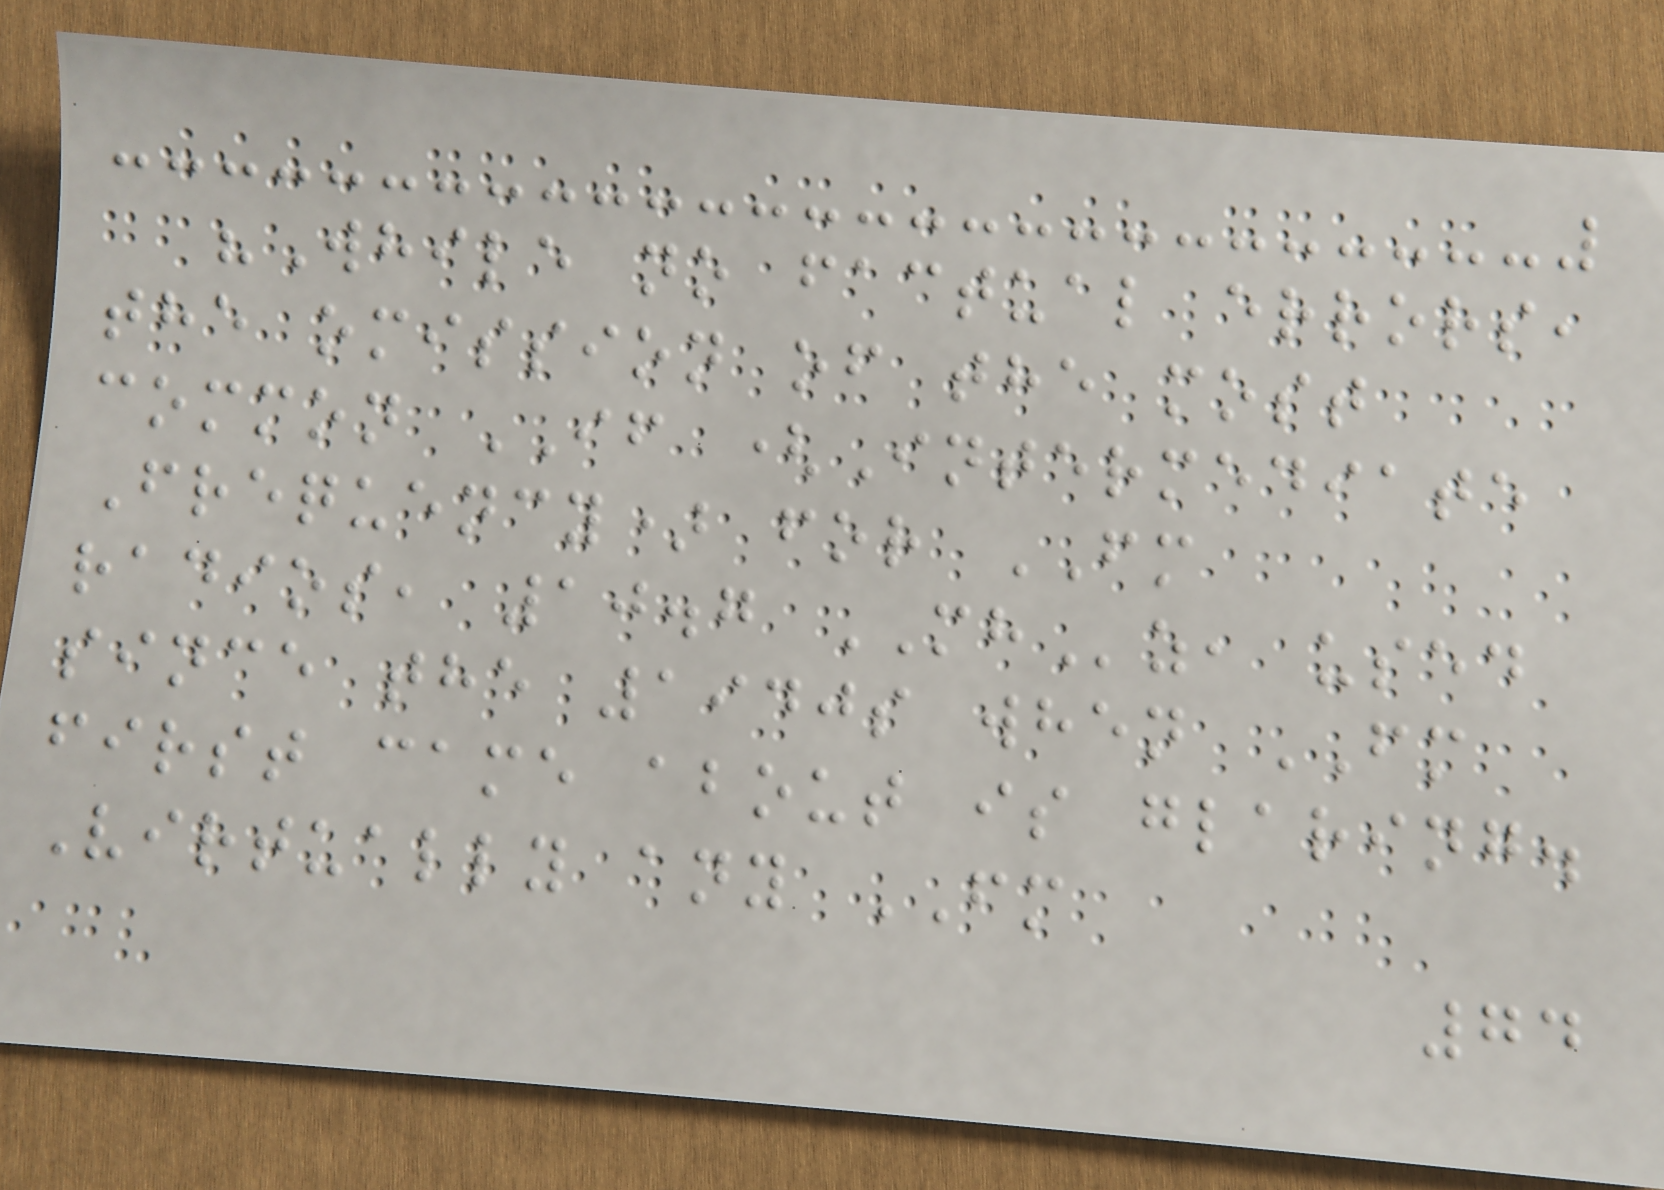"While no factual errors,
the omission of the most
common IF (Intermediate
Frequency) for FM
radios, 10.7 MHz, used
since the 1940s when FM
first came about is glaring.
Virtually any FM
74
